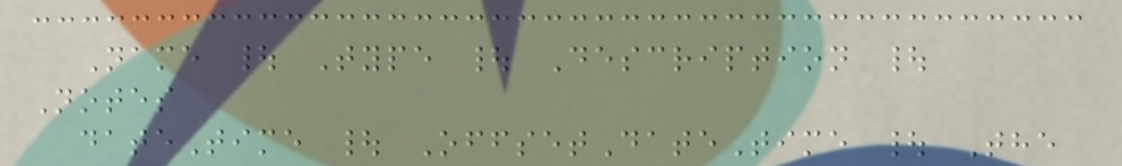Name | Type | Description |
Notes
dateTime | OffsetDateTime | The
